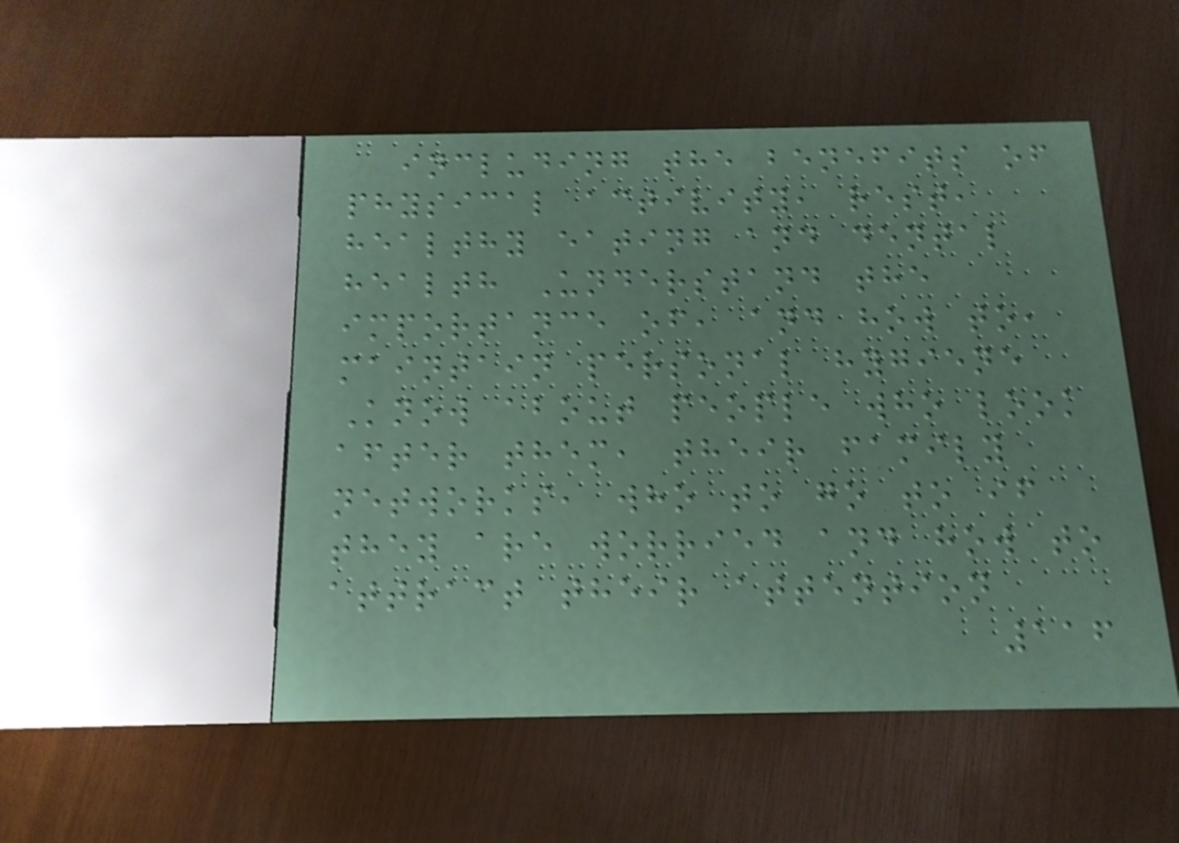including the benefits of
physical activity, rest,
healthy eating and dental
health Understand the
importance of, and how to,
maintain personal hygiene
Know about people who look
after them, their family
networks, who to go to if
they are worried and how to
attract their attention
116
